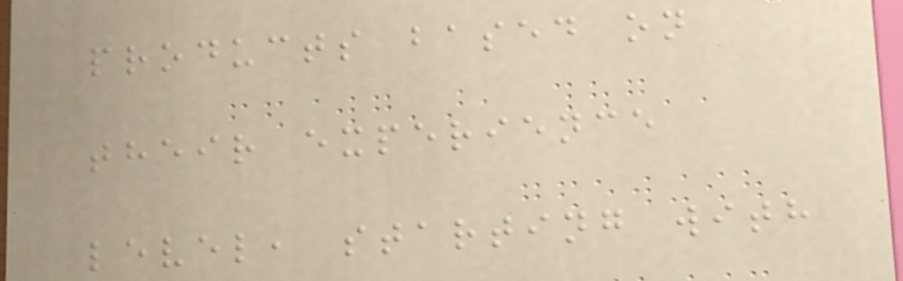products based on
their experience
level, starting with
